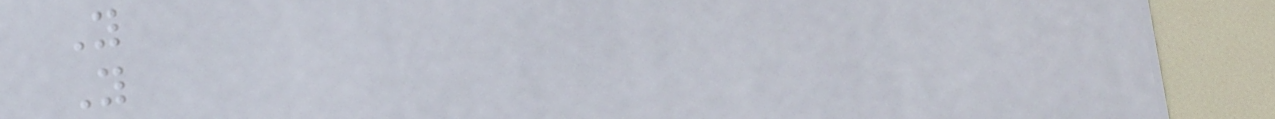Y
Y
